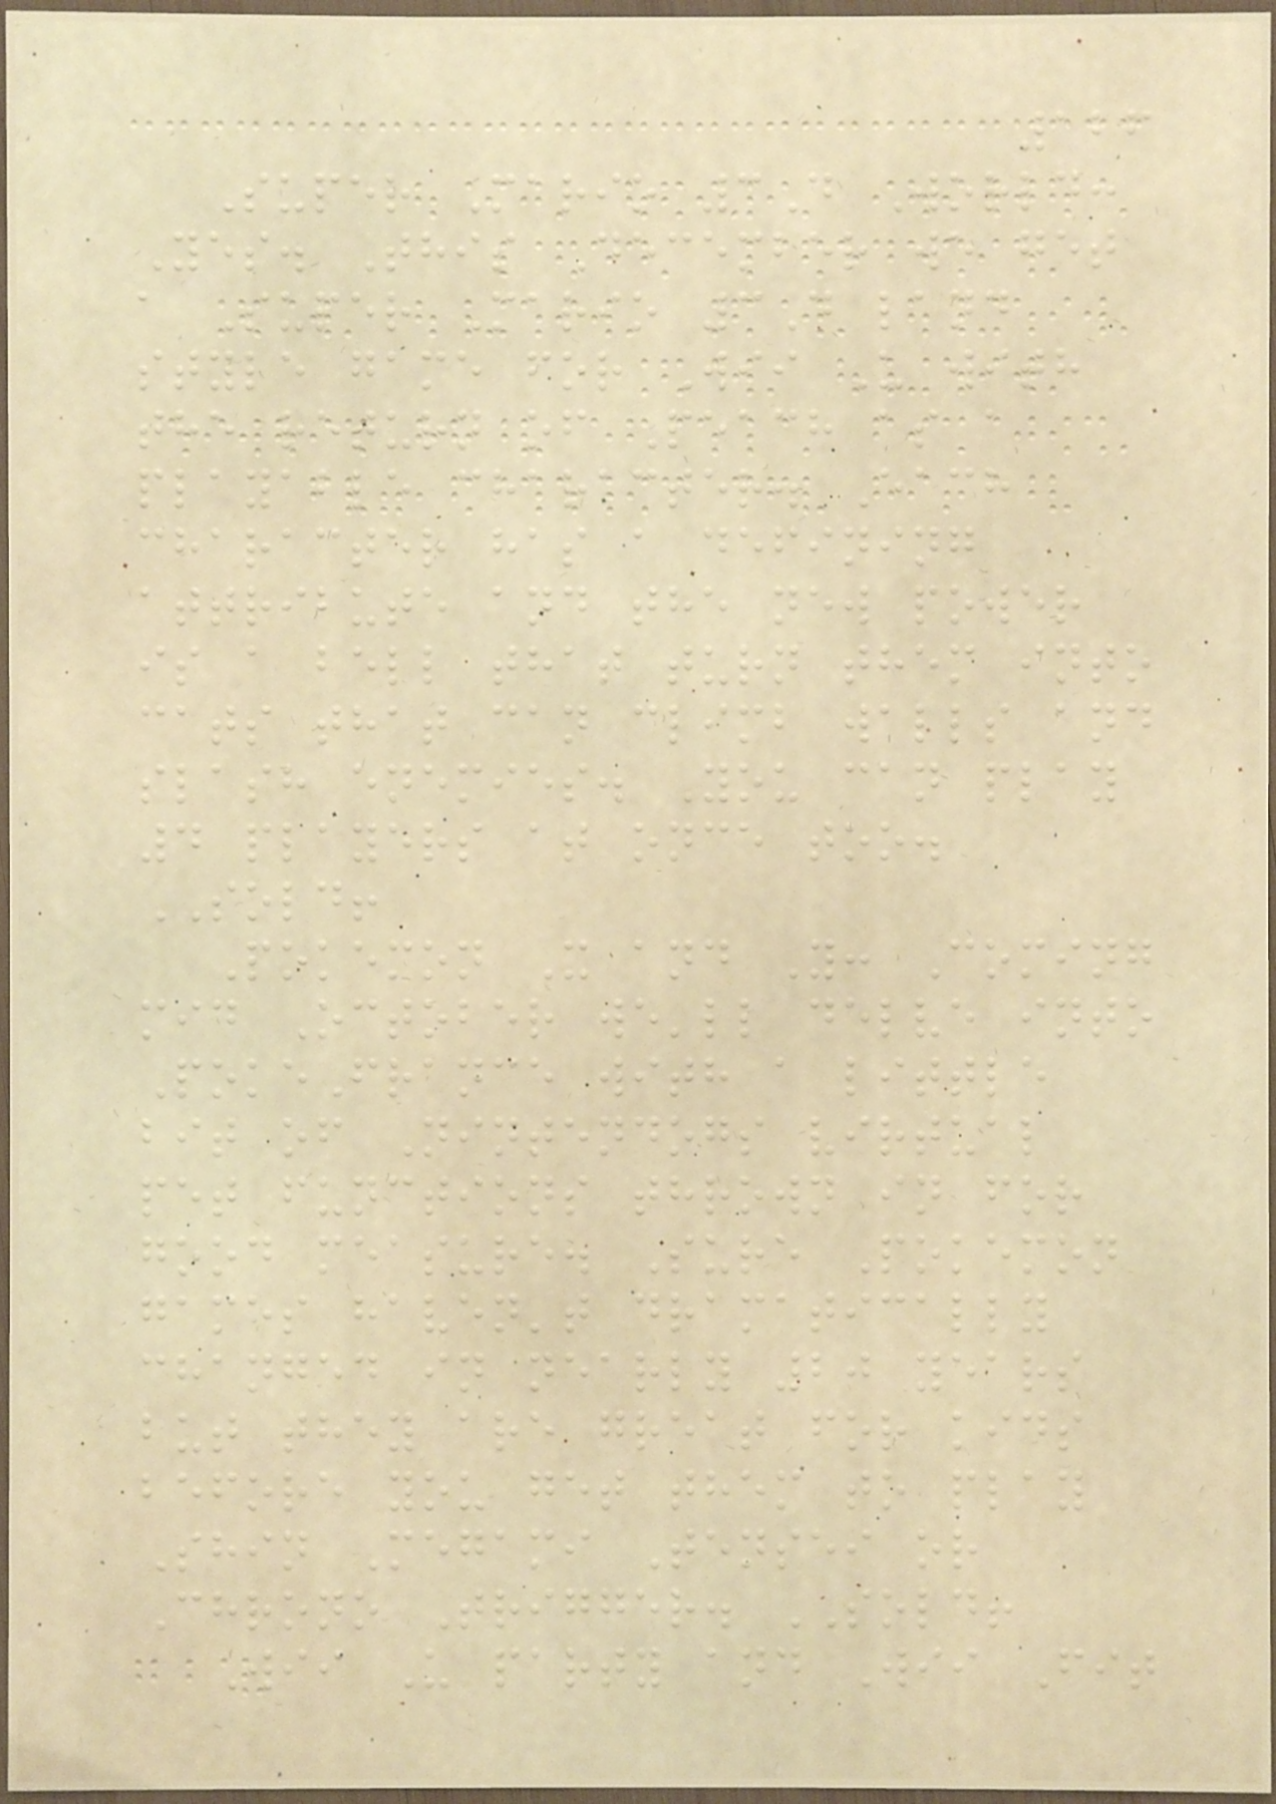126
Super Mario 3D World:
Yes. This December we get
a Super Mario 3D land
style game for Wii U with
the return of Peach as a
playable character. Each
character has a defining
attribute and the new power
is a bell that turn them into
cats that can climb walls and
slash enemies. You can play
4 players at once too.
SOLD!
Pokemon X and Y: Coming
mid October we'll delve into
PokeFrance with a little
bit of Nintendogs virtual
pet functions thrown in for
good measure. Sure Pokemon
games haven't dramatically
changed in nearly 20 years
but they are great for kids
before you get them to play
Shin Megami Tensei or
Chrono Trigger. SOLD!
Wii U party and Wii Fit
